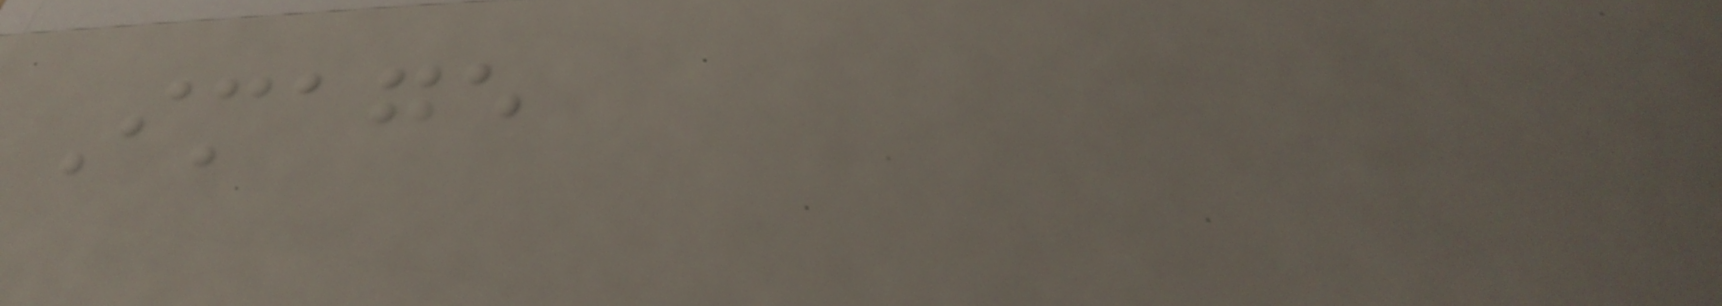Image
